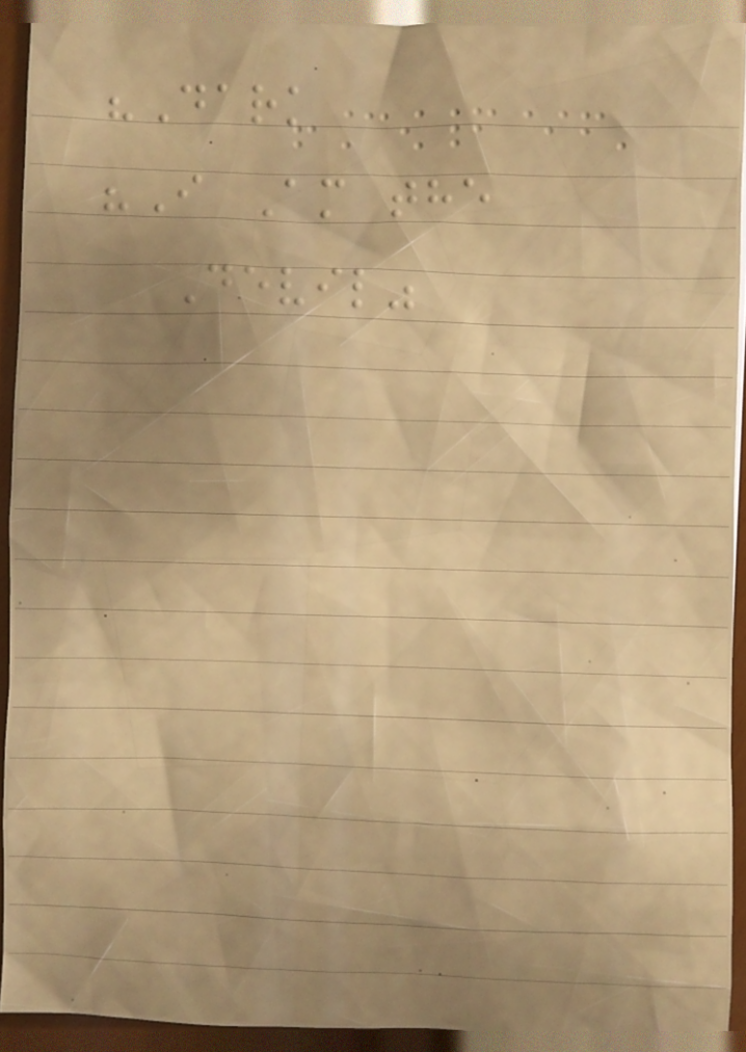"Dark
"I Am the
Devil"
